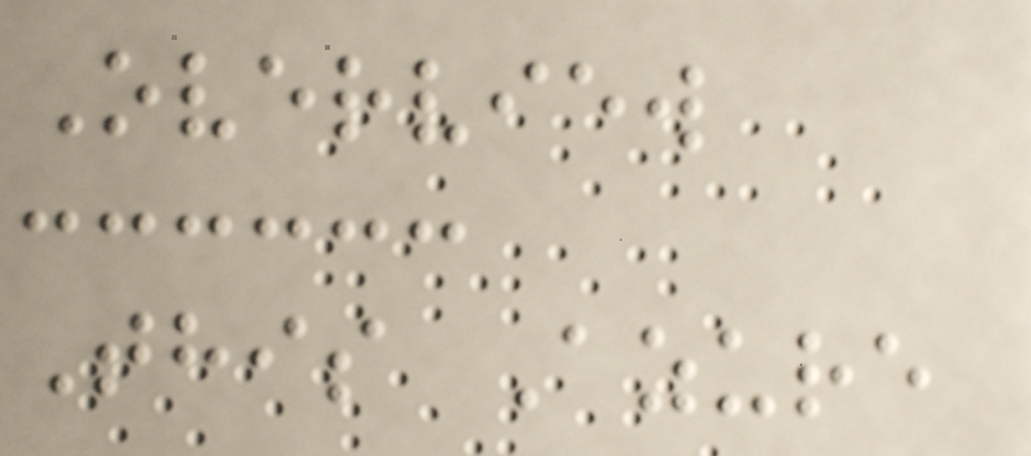Overview
This Azure
